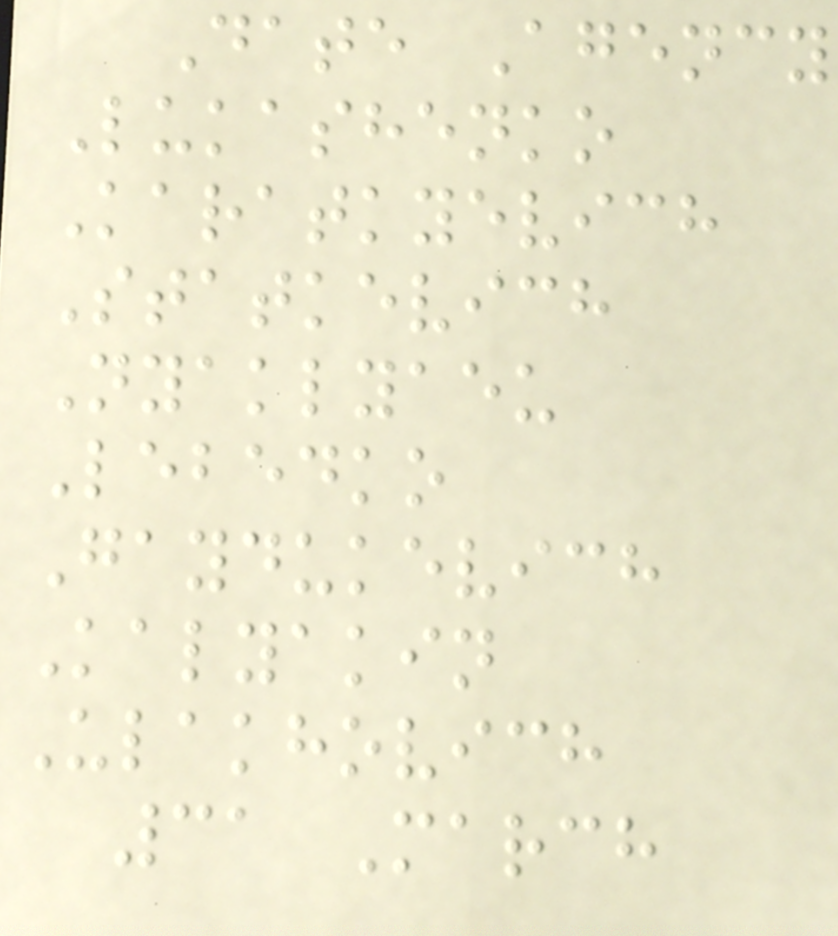Date Agency
Lukashenko
Karatkyevich
Statkevich
Nyaklyaeu
Lebedko
Gaydukevich
Kalyakin
Ulakhovich
31 March
